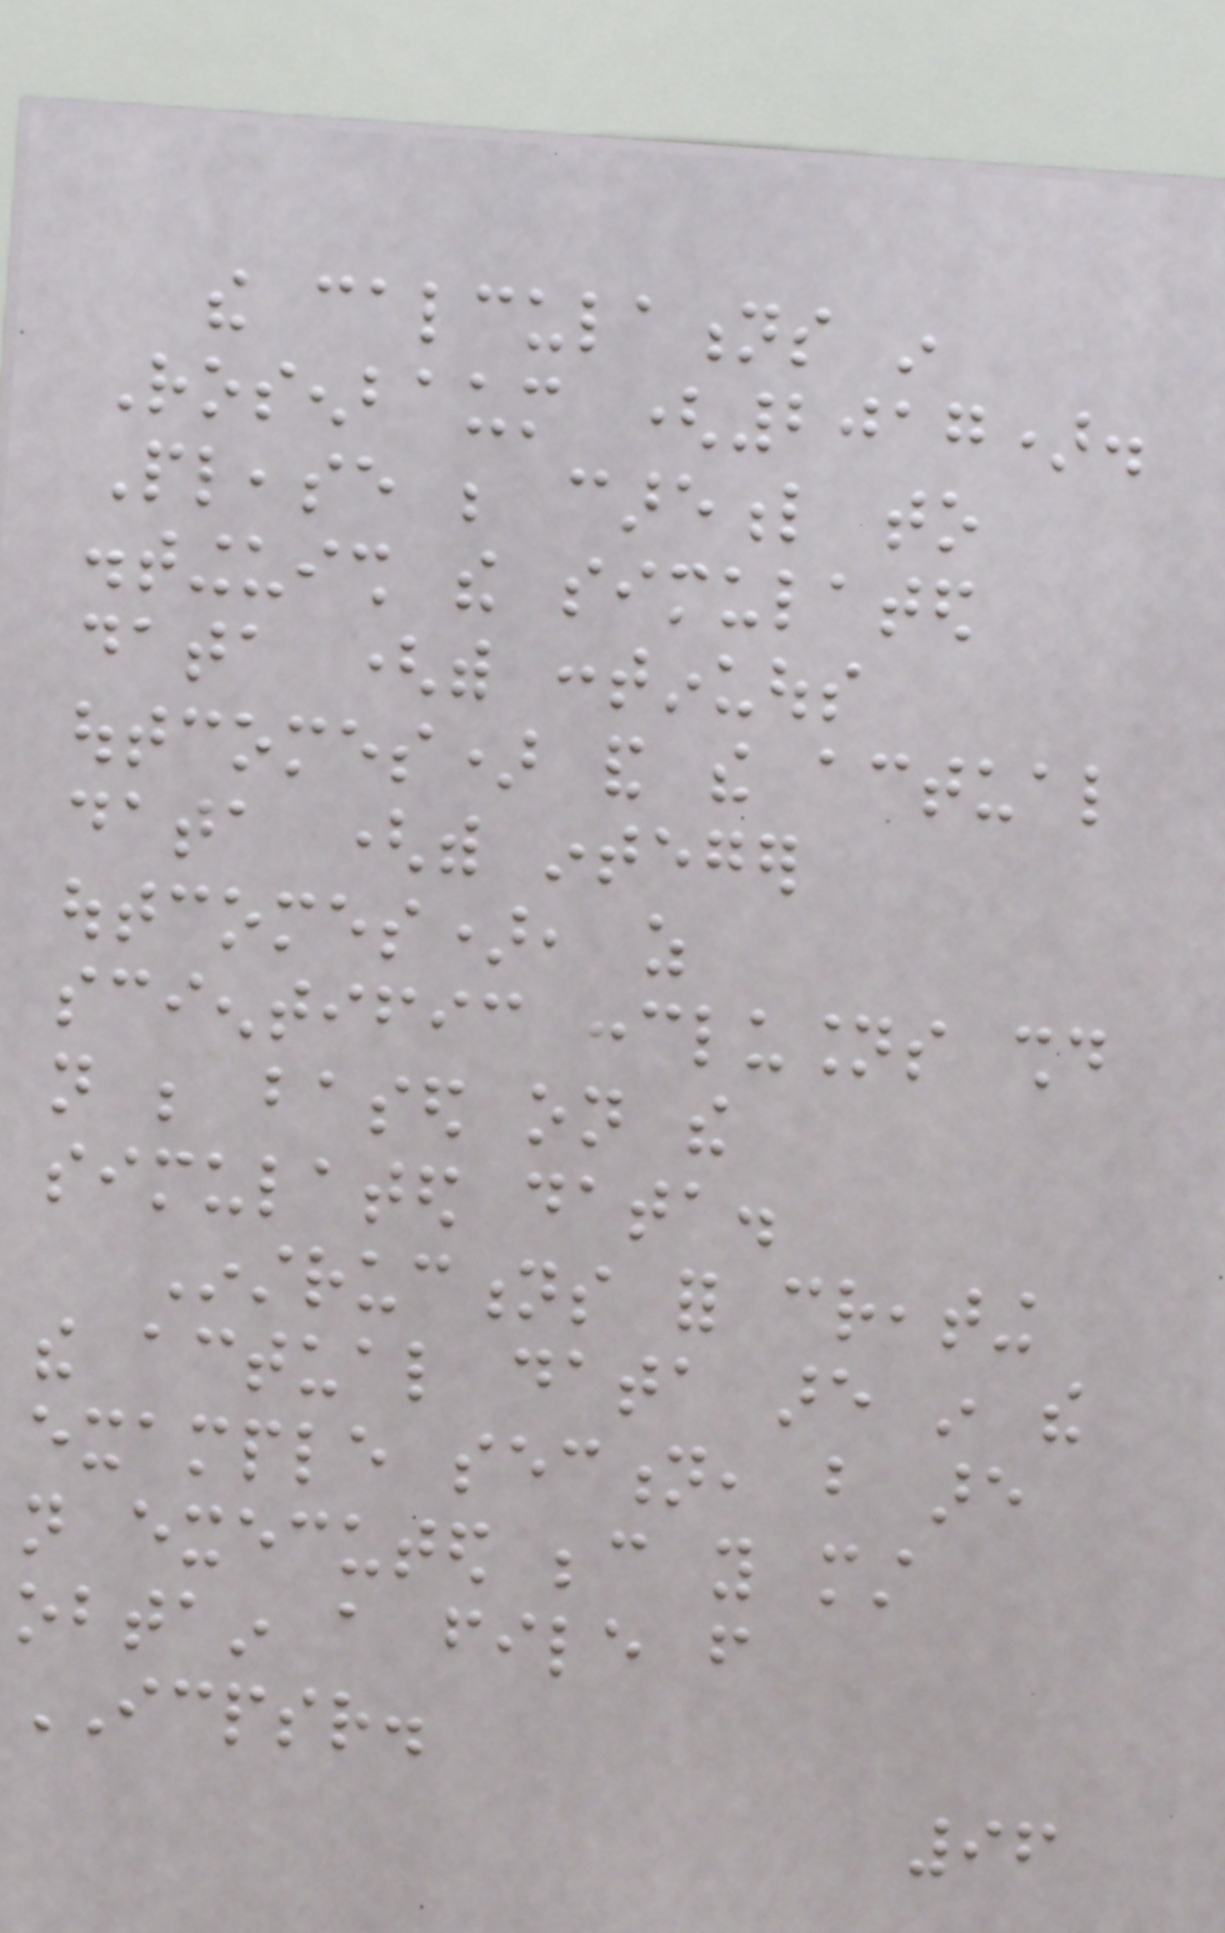the calculations in
Rosenbaum (2017).
Please be careful to
distinguish the simulated
data (with continuous
outcomes) and the actual
data (with integer
outcomes), as
scientific conclusions should
not be based on the
simulated data.
Instructions for creating
the actual data are in the
example section, but are
not executed because you must
obtain a file from
ICPSR.
96
